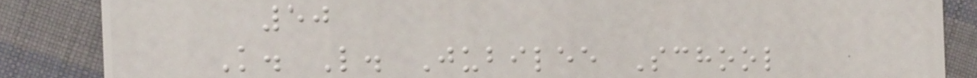50
K. L. Jubilee School
